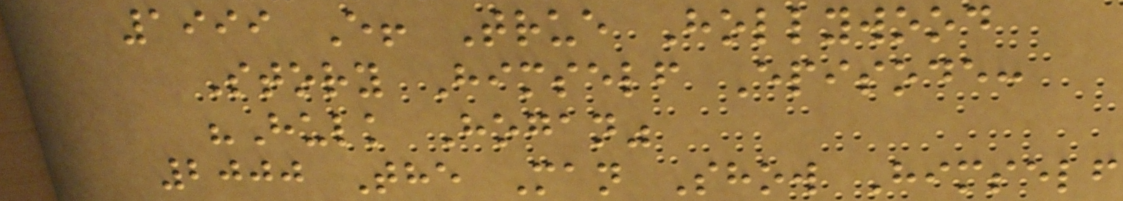1999 E! True Hollywood
Story Himself Episode:
"Hulk Hogan"
2000 The Man Show Himself
